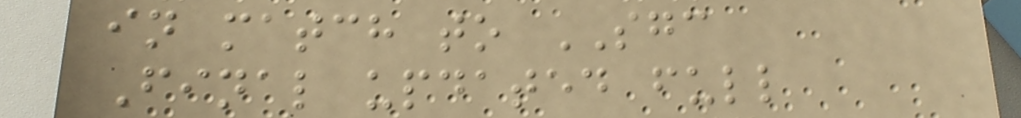in match to SGC
Final updated full
